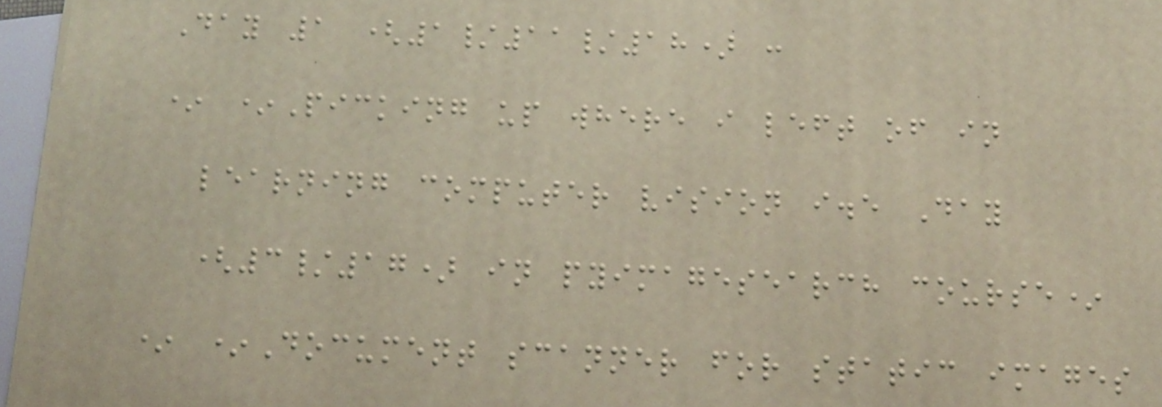Day 1 (1/11/18) :
* *Picking up where i left of in
learning computer vision i.e Day
(3/17) in pyimagesearch course*
* *Document scanner for static images
